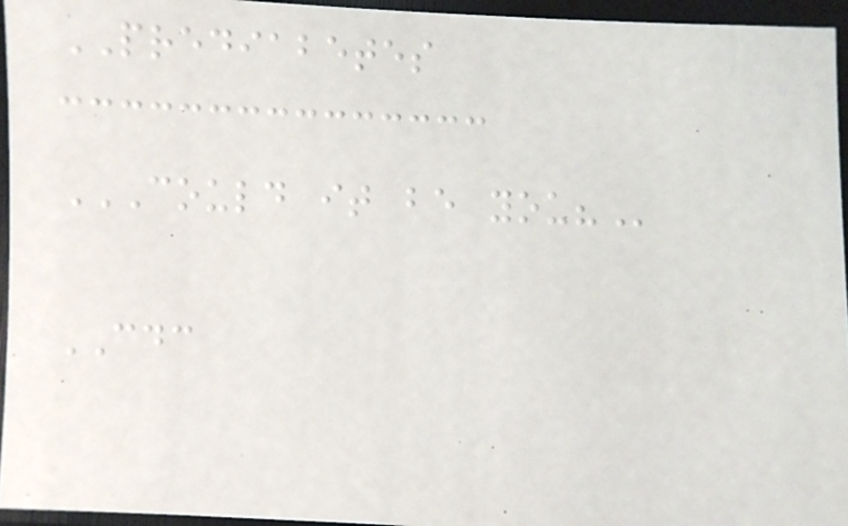PREDIABETES
COULD IT BE YOU?
CDC
